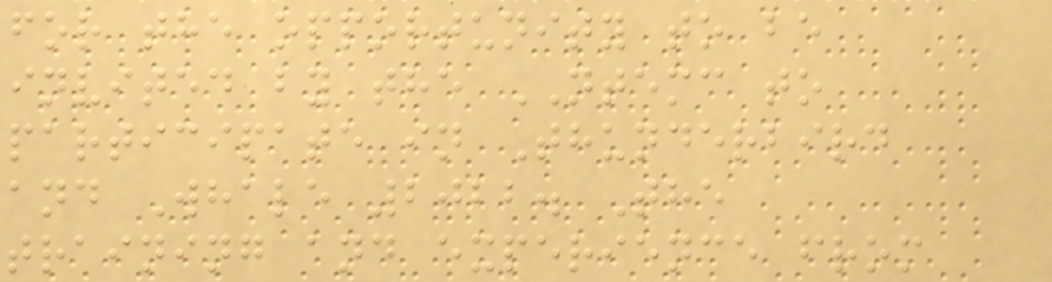for the opportunity to be
invited by the NTEMC to
participate in Thunderbird
and Whale 2022. The
training and experience from
